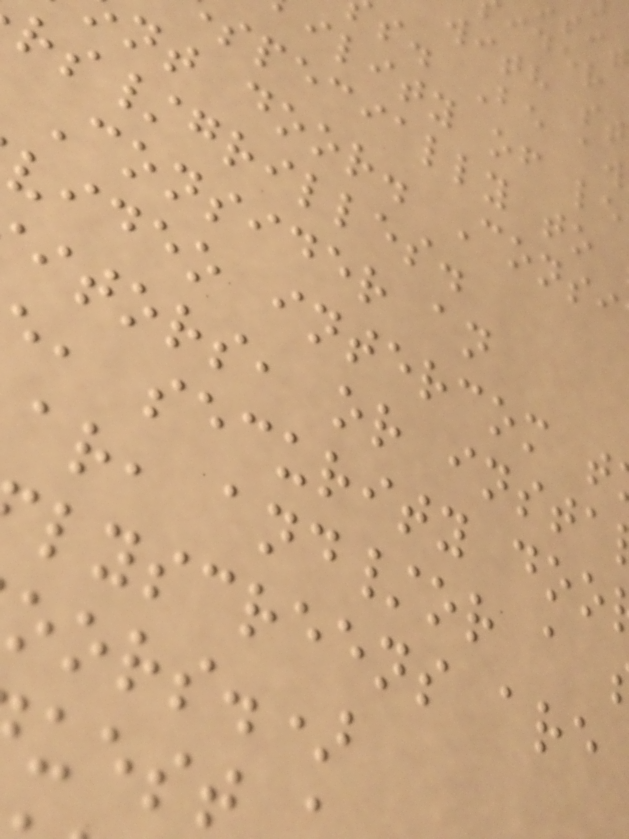s. Be aw
ility of le
specially to
nt door. Consi
rs/grilles.
Consider an
video intercom t
itors, or insta
, security doo
ar, and/or a
lyscreens are
oors.)
